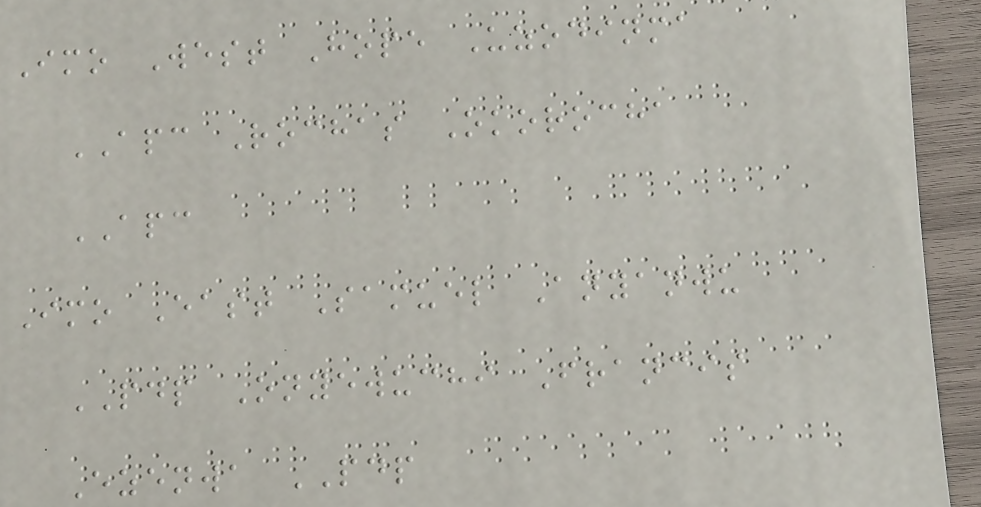Imo West Hope Uzodinma
APC Rochas Okorocha
APC
Imo East Samuel Anyanwu
PDP Onyewuchi Francis
Ezenwa PDP
